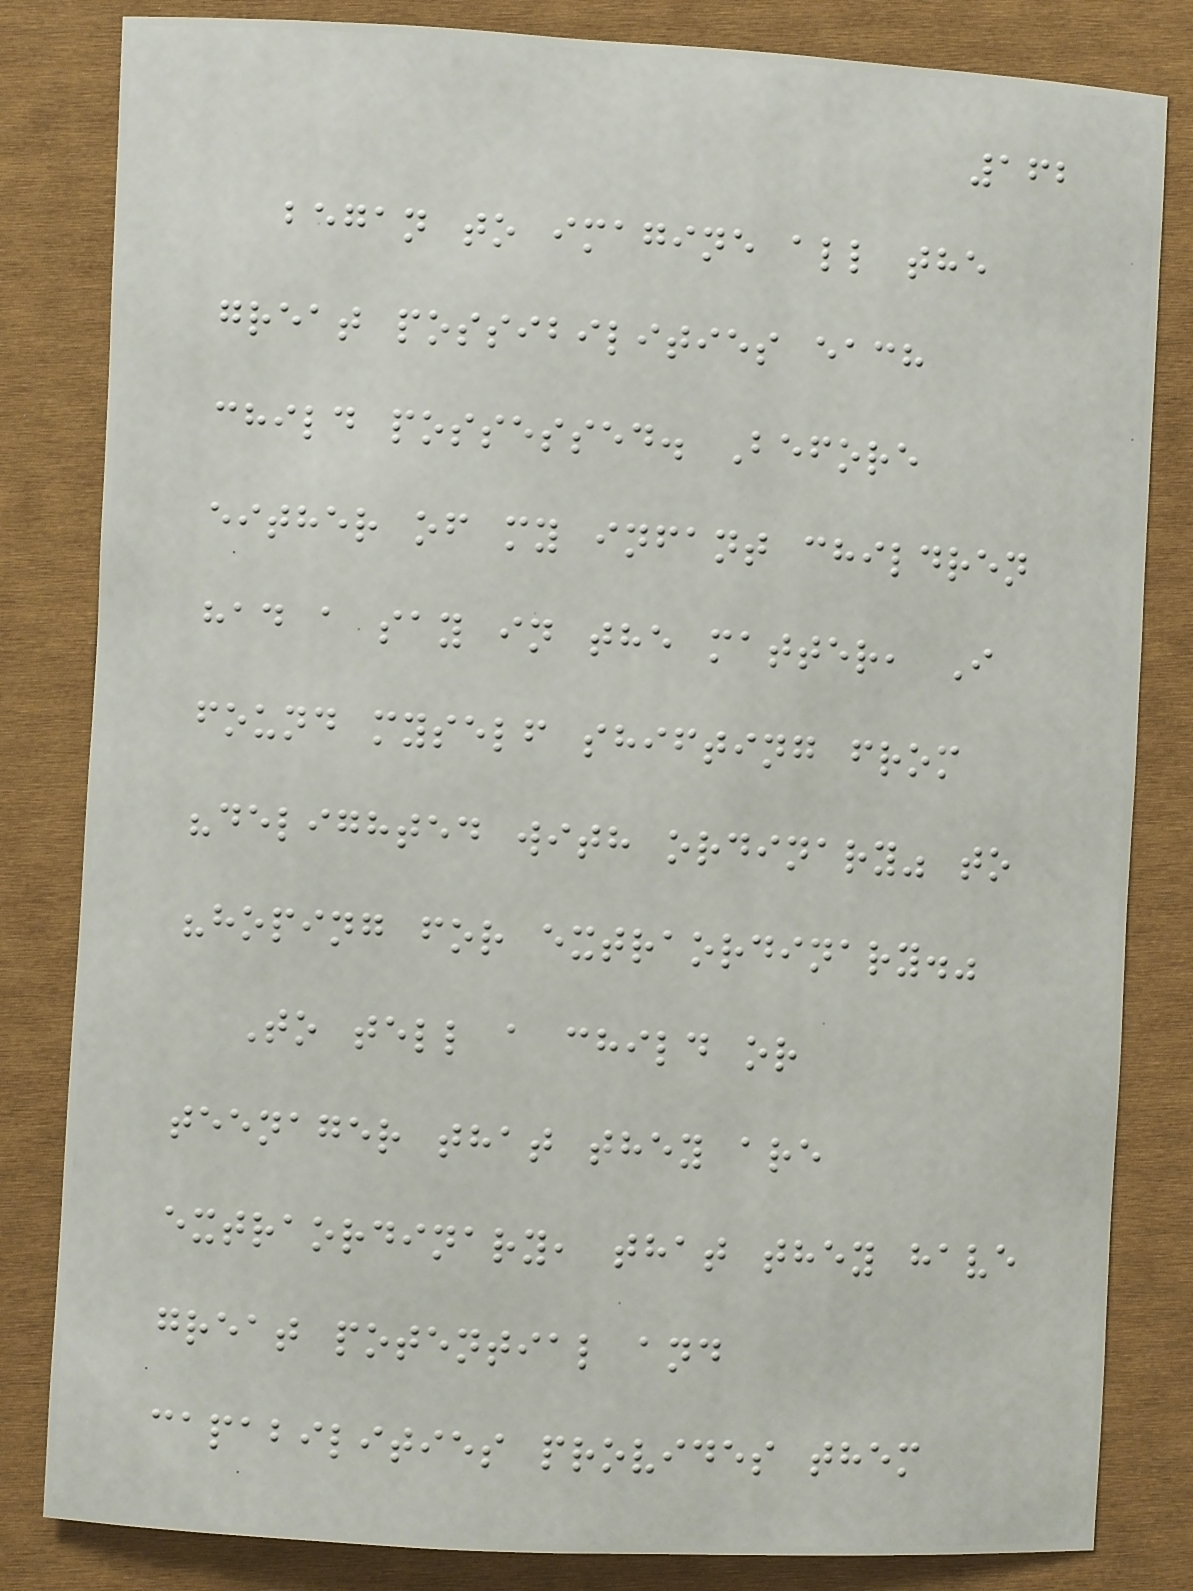162
began to imagine all the
great possibilities each
child possessed. Before
either of my infant children
had a say in the matter, I
found myself shifting from
"delighted with ordinary" to
"hoping for extraordinary."
To tell a child or
teenager that they are
extraordinary, that they have
great potential and
capabilities provides them
